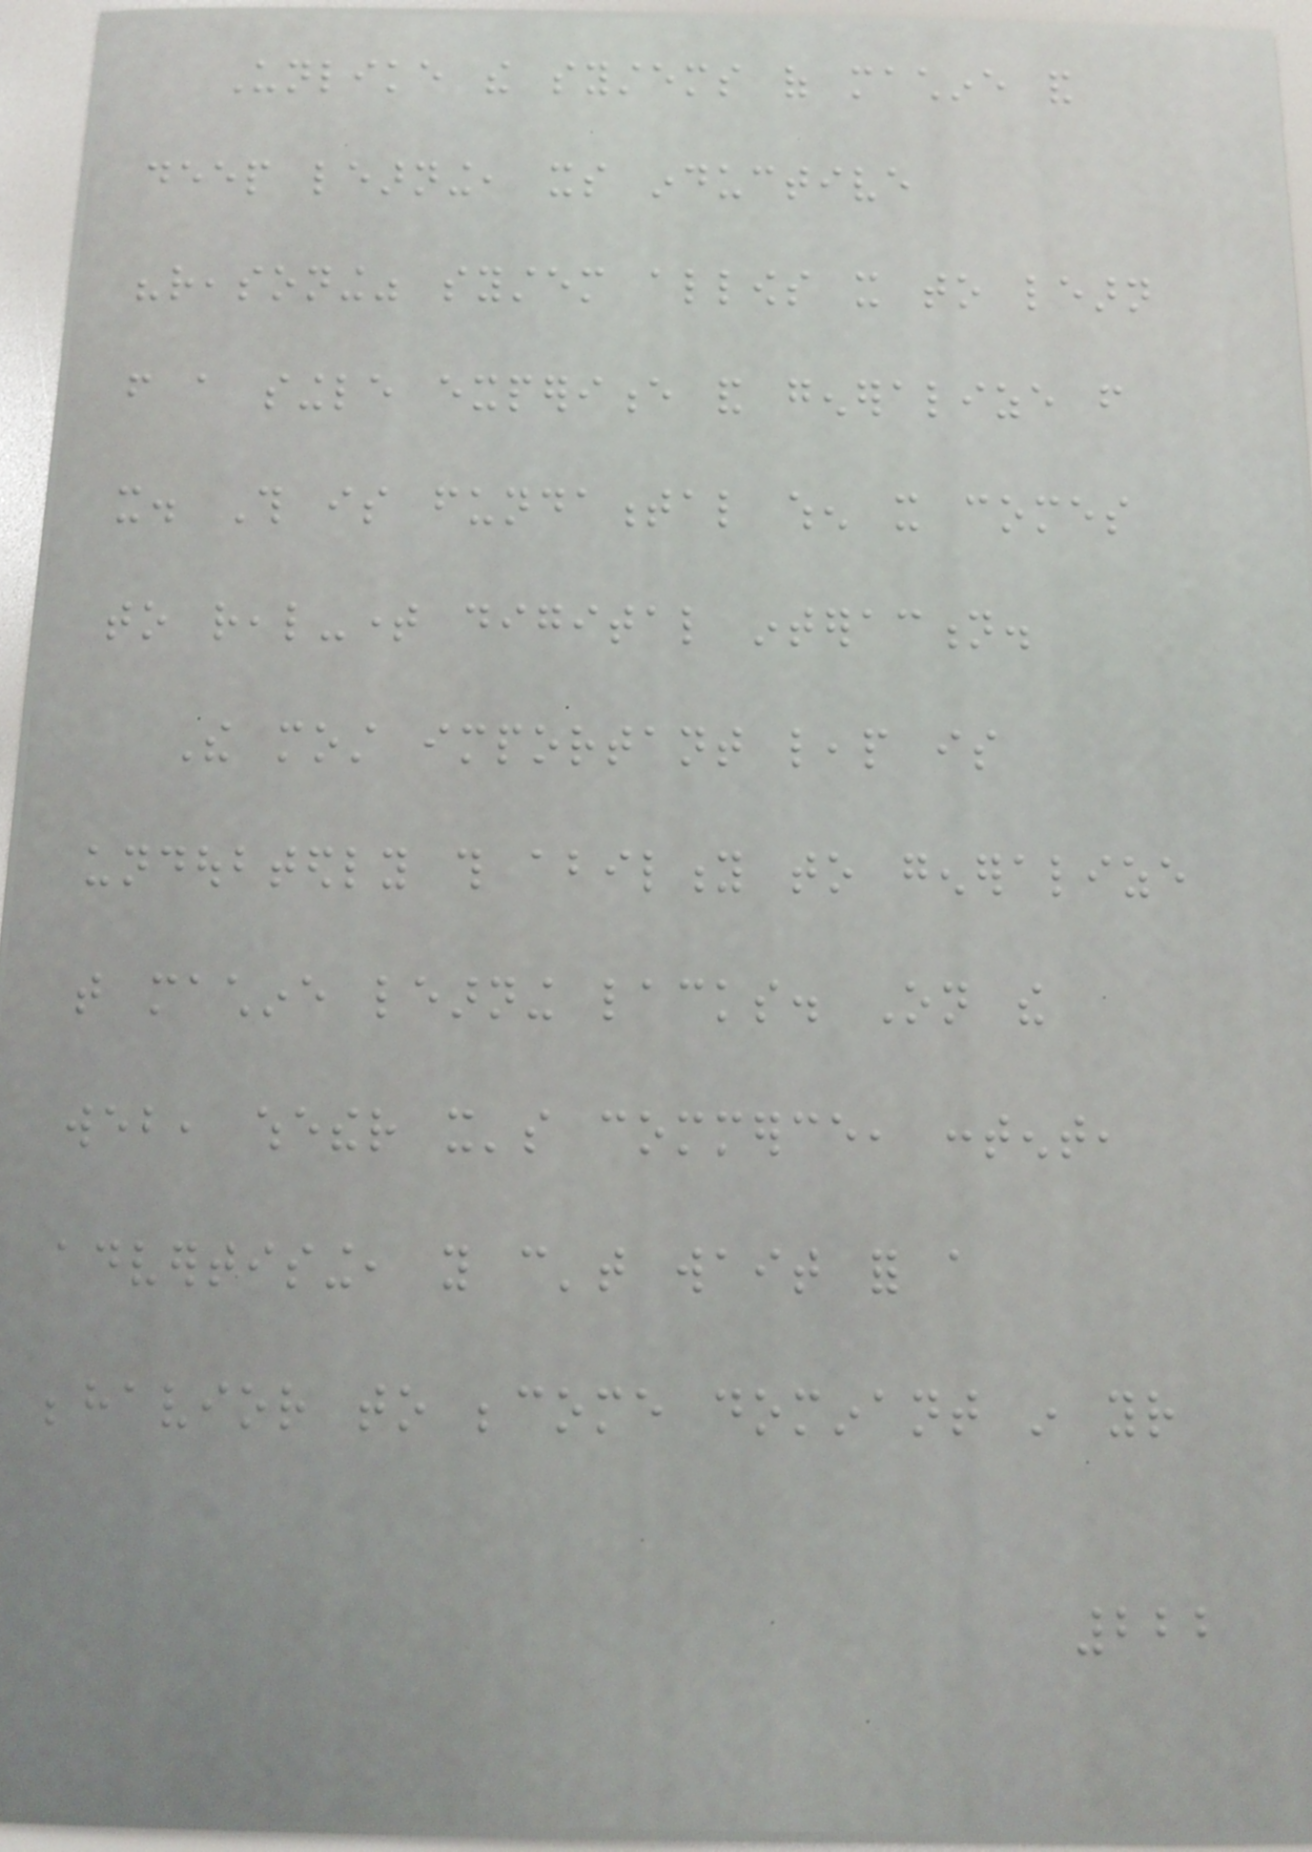Unlike the systems of machine and
deep learning, its inductive
"reasoning" system allows it to learn
from a single experience and generalize from
it. This is fundamental when it comes
to real-time digital interaction.
The most important leap is
undoubtedly this ability to generalize
that machine learning lacks. On the
web, whether it's commerce, content,
advertising, you can't wait for a
behavior to become dominant in your
222
